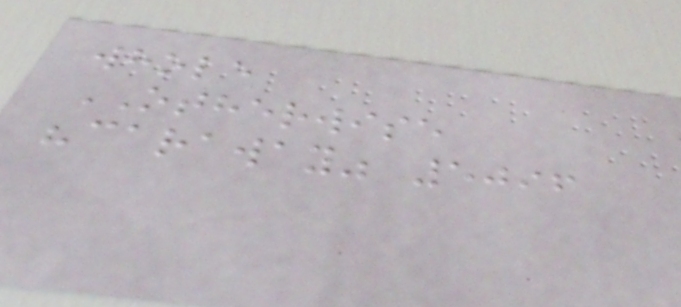whole
OTHERWISE
"caraway" 5096
